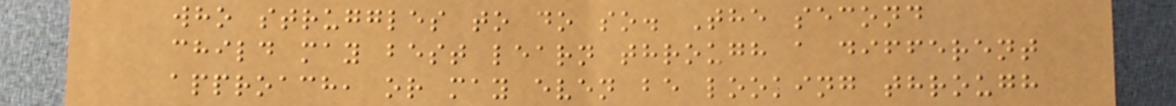who struggles to do so. The second
child may best learn through a different
approach, or may even be looking through
